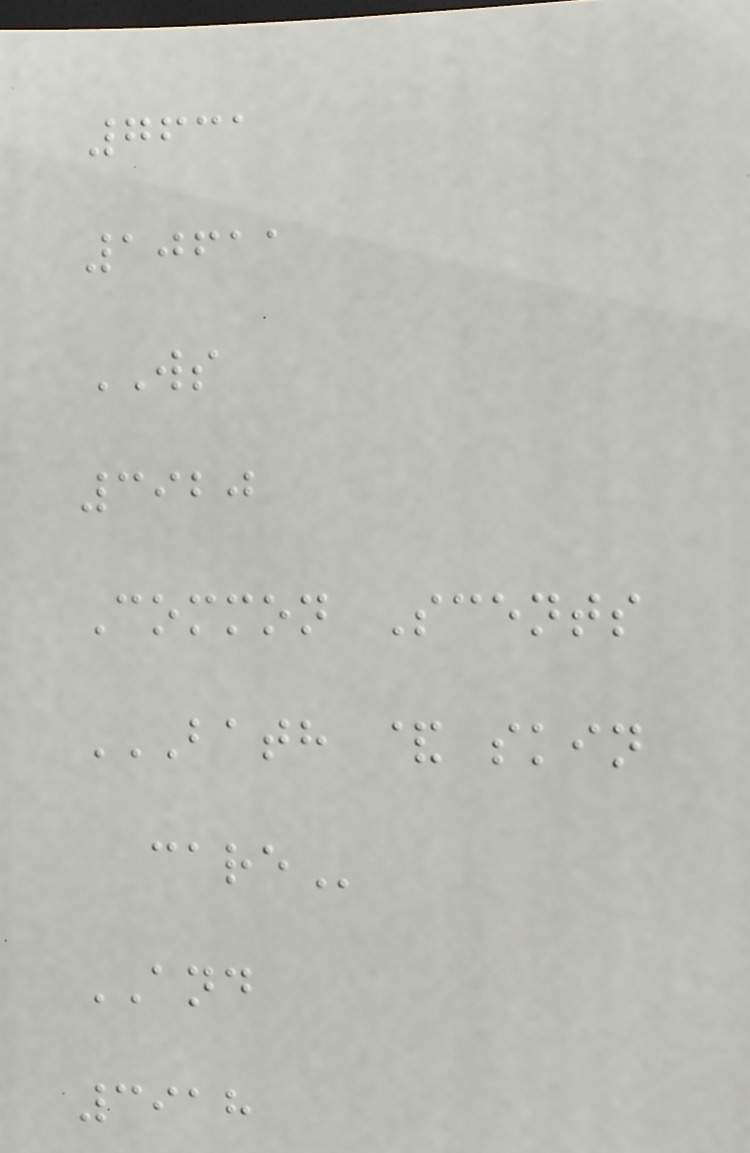7631
10611
WS
3920
Common Scents
BATH & SKIN
CARE
AND
3918
